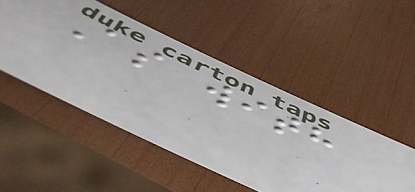As with
